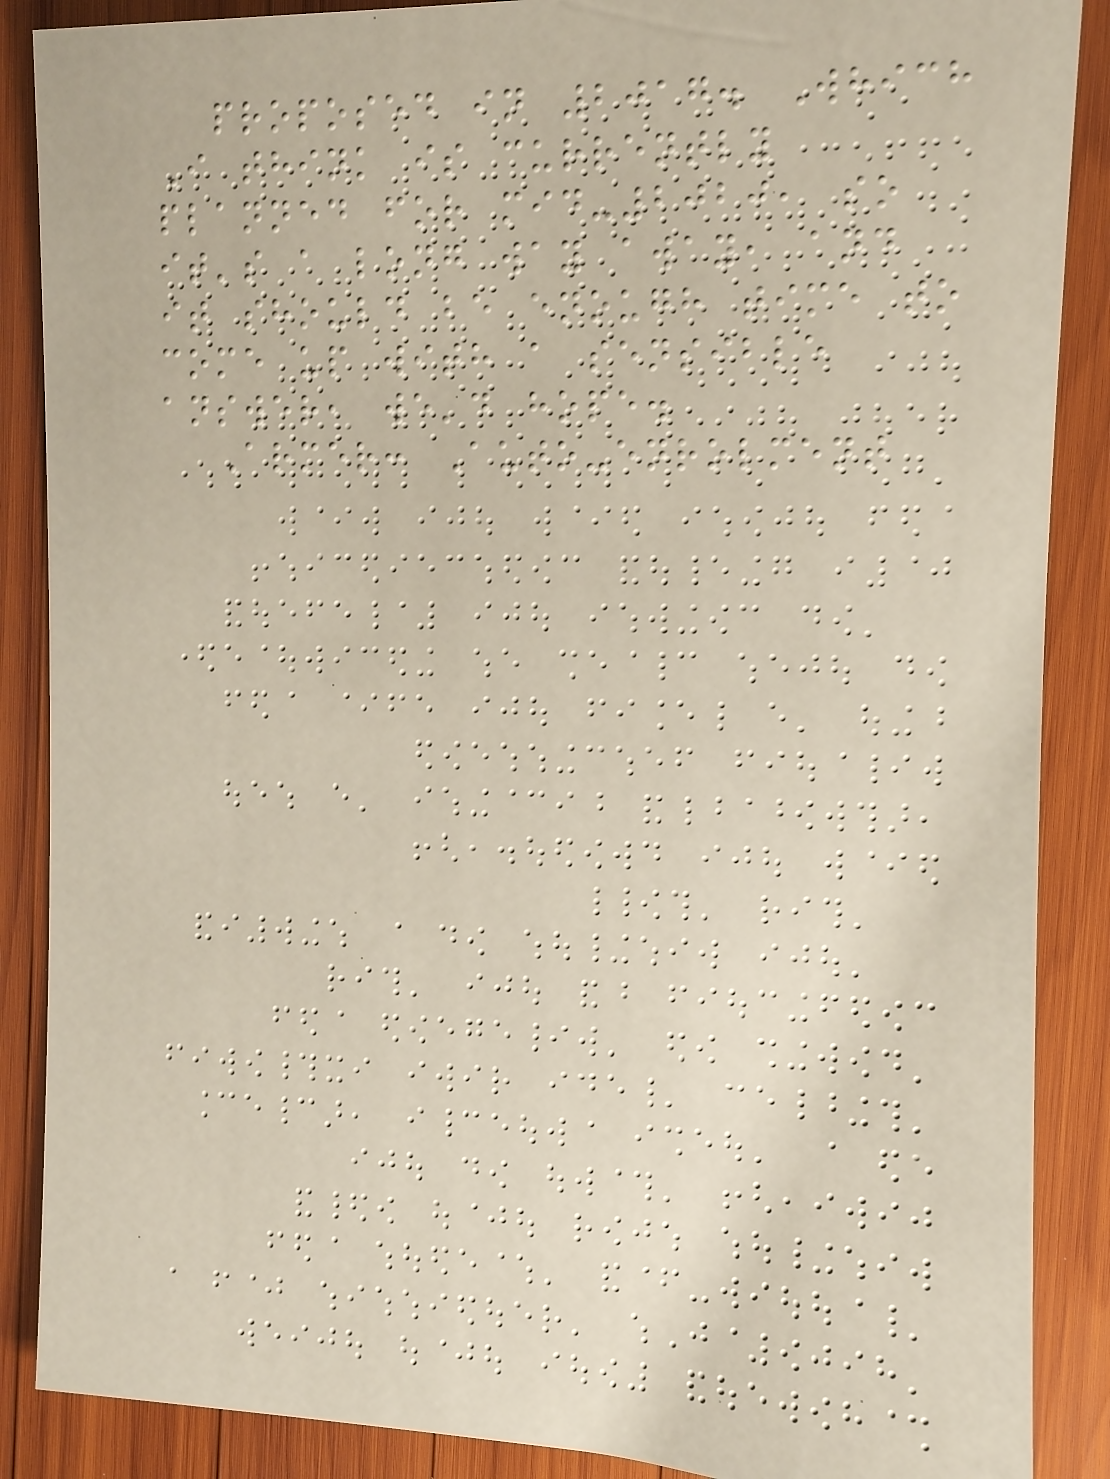proposed in 2017. Which
I think is currently
planned for mid-2020, so
it's a long way away, and
it should be enough time to
come up with a sensible
answer, we'd hope.
Armer: Auto-enrolment
